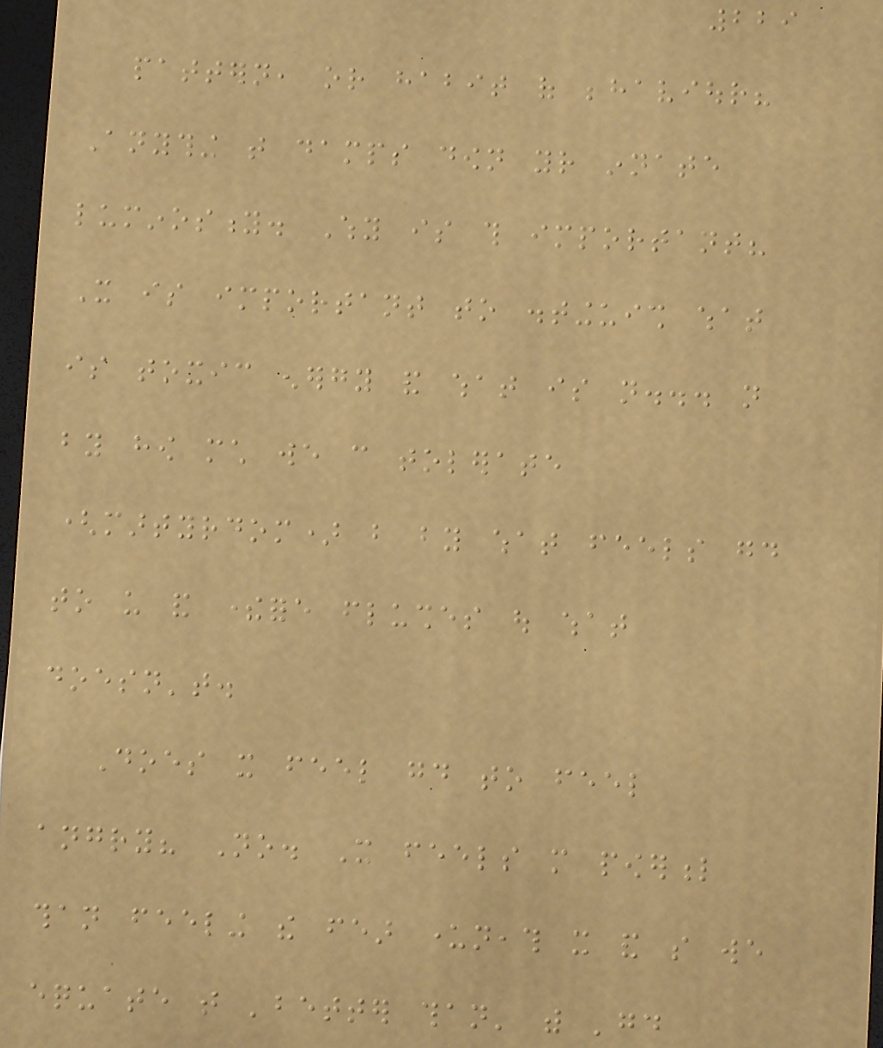229
pattern, or habit of behaviour?
Anything that damps down your innate
luminosity. Why is this important?
It is important to distinguish what
is toxic energy and what is not... not
by how much we can tolerate
(martyrdom) but by what feels good
to us and therefore flushes out what
doesn't.
Does it feel good to feel
angry? No. It feels more powerful
than feeling the fear underneath it and so we
equate that 'better than' with 'good
